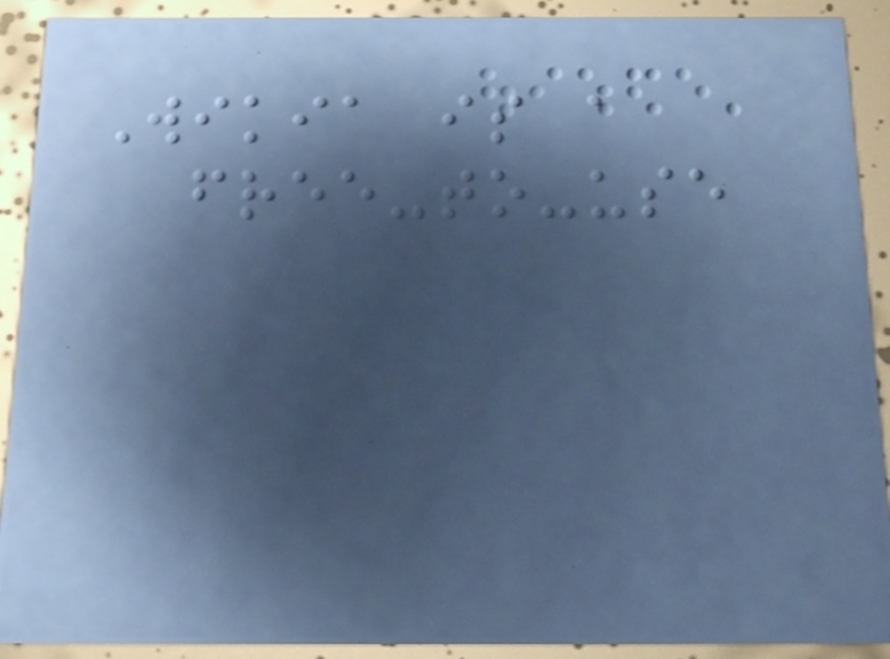Wikia is a
free-to-use
